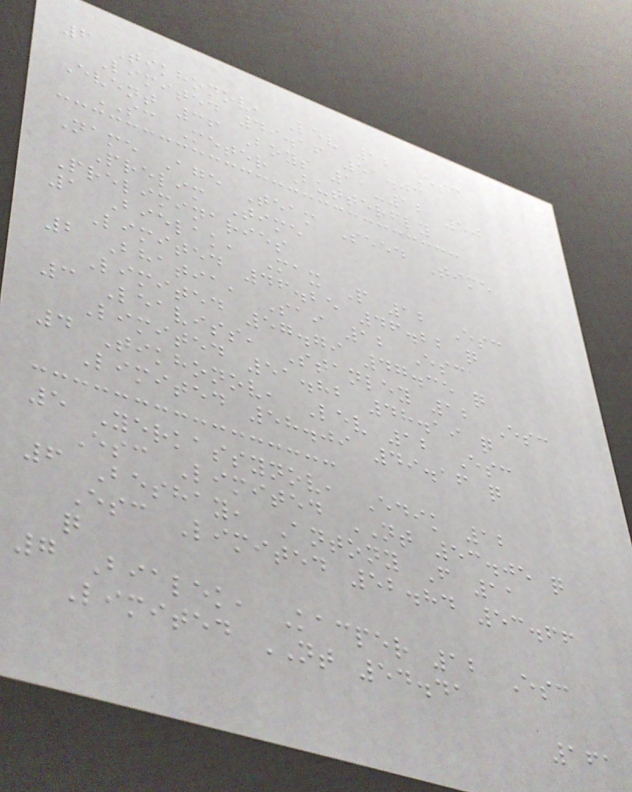6 Tikhonov, Lev 12 Esc
Limited 49.16 51.03
Event 36 Boys 11-12 50
SC Meter Butterfly
Name Age Team Seed Time
Prelim Time
Preliminaries
1 Bielak, Max P 12 Esc
Limited 46.25 46.22 q
2 Bhatia, Sai 12 Esc
Limited 57.79 47.35 q
3 Leaviss, Stanley 12 Esc
Limited 51.82 48.19 q
4 Tikhonov, Lev 12 Esc
Limited 58.09 49.16 q
5 Yerkassynov, Edik 12
Esc Limited NT 53.05 q
6 Beshay, Antony F 11
Esc Limited 52.84 53.66
q
7 Bialek, Kacper 12 Esc
Limited NT 54.41
161
